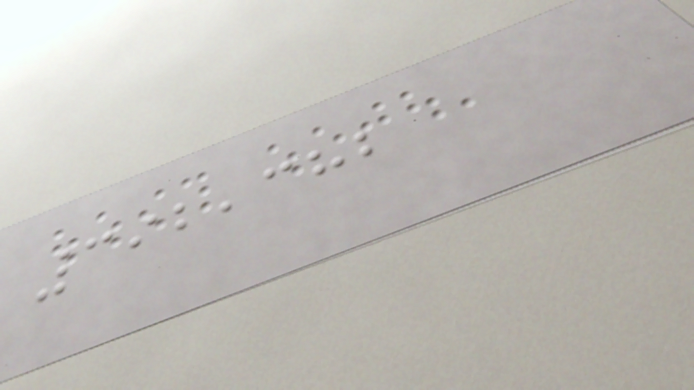392,382
